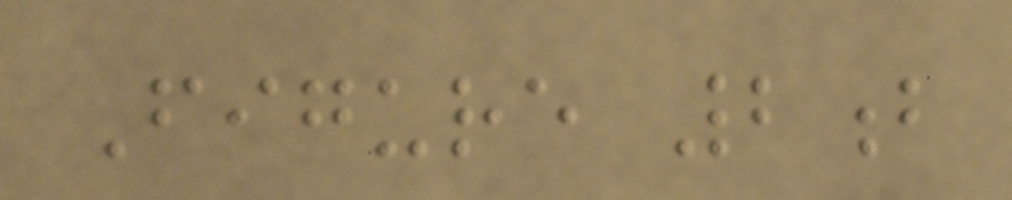Figure 2b
